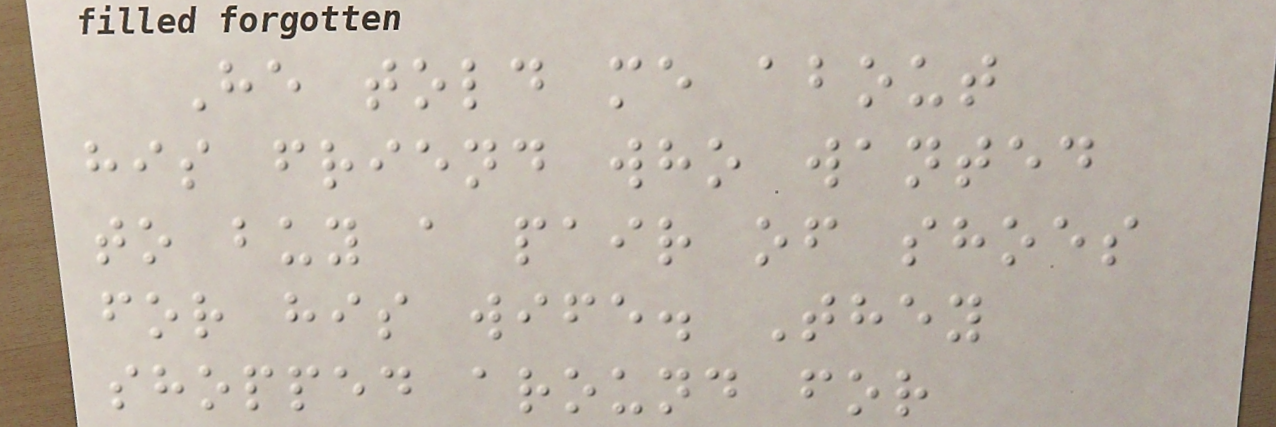He told me about
his friend who wanted
to buy a pair of shoes
for his wife. They
shopped around for
